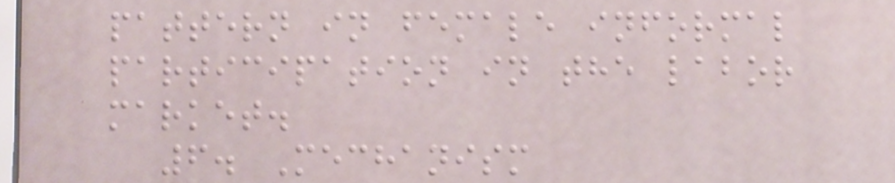pattern in female informal
participation in the labor
market.
6. Mechanism
